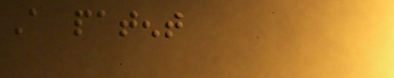A patent
